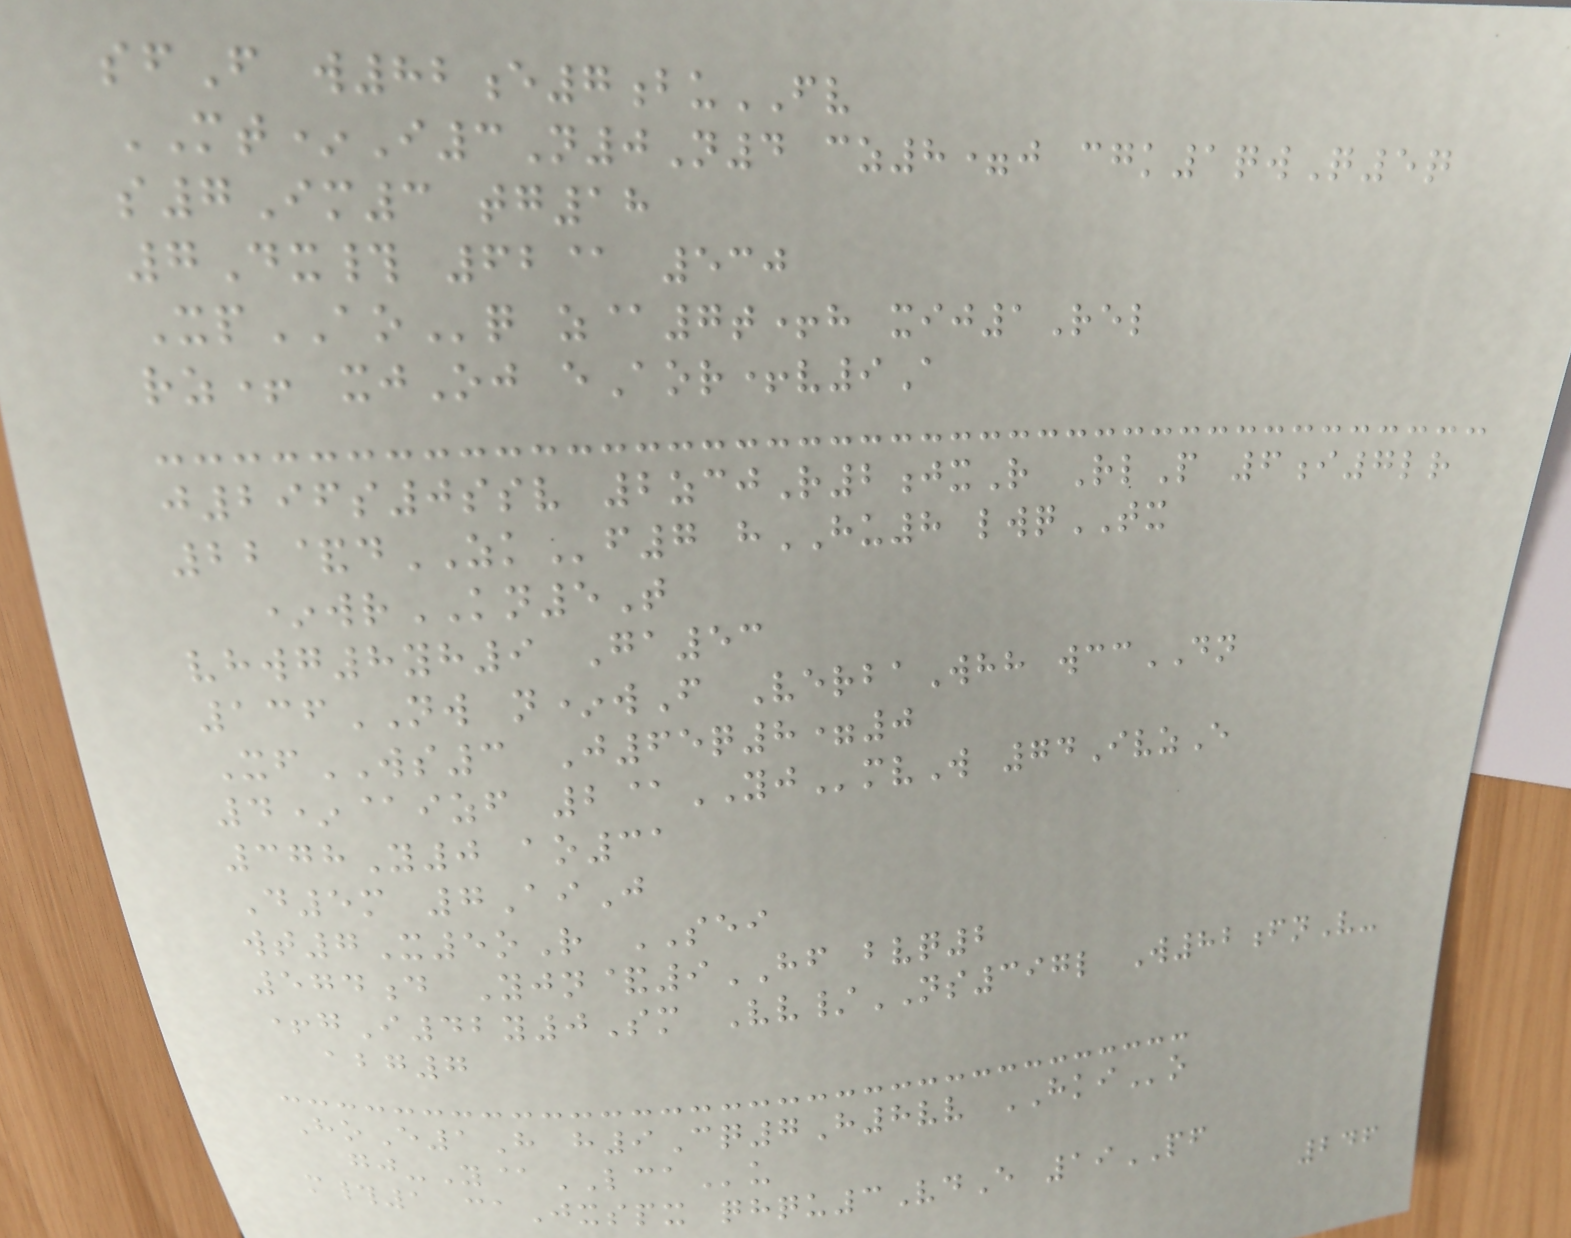sfF w82e7buFV
MT*I3N0N4 cz8=j cgk1qwQ5q
s7Im3 tg18
7Dx# 62@ 530
XpAOq z@7t+h xij1Rel
rz+ xjOj eAor+v9A
j296s0ssv 2zcjR2jxR RlP 6i7lr
22&dZKf7 hHU8 lwqTX
*wrKN5T
vhwg8yh9 Ga53
136NW n*wF VerbaWhh wccDN
XfWS3 J65q8=0
4*@izf 2@YJmvW 74IvzE
378Y0 ao31
D5m 7AiJ
wt7X5oR SEI
574d Yjn&9HF bvq2
+gI42y0Sm Vv/NS397l W82fnV-
abg7
HoE1H h9Cq7H8vv HKIo
gj-Y@LCAu
m#1 caJxspx qhqu3VdE 19PF
246
